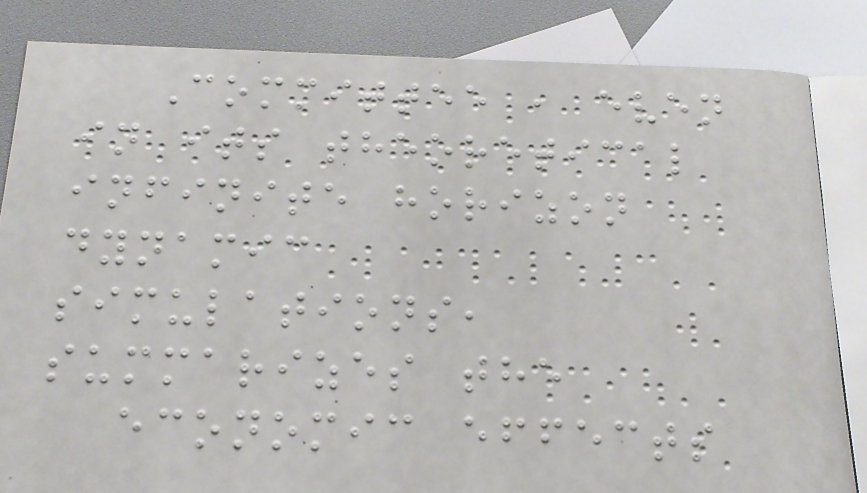Committee , even
in its theoretical
infinite horizon
dynamic
simulations,
summarizes the
economic effects
